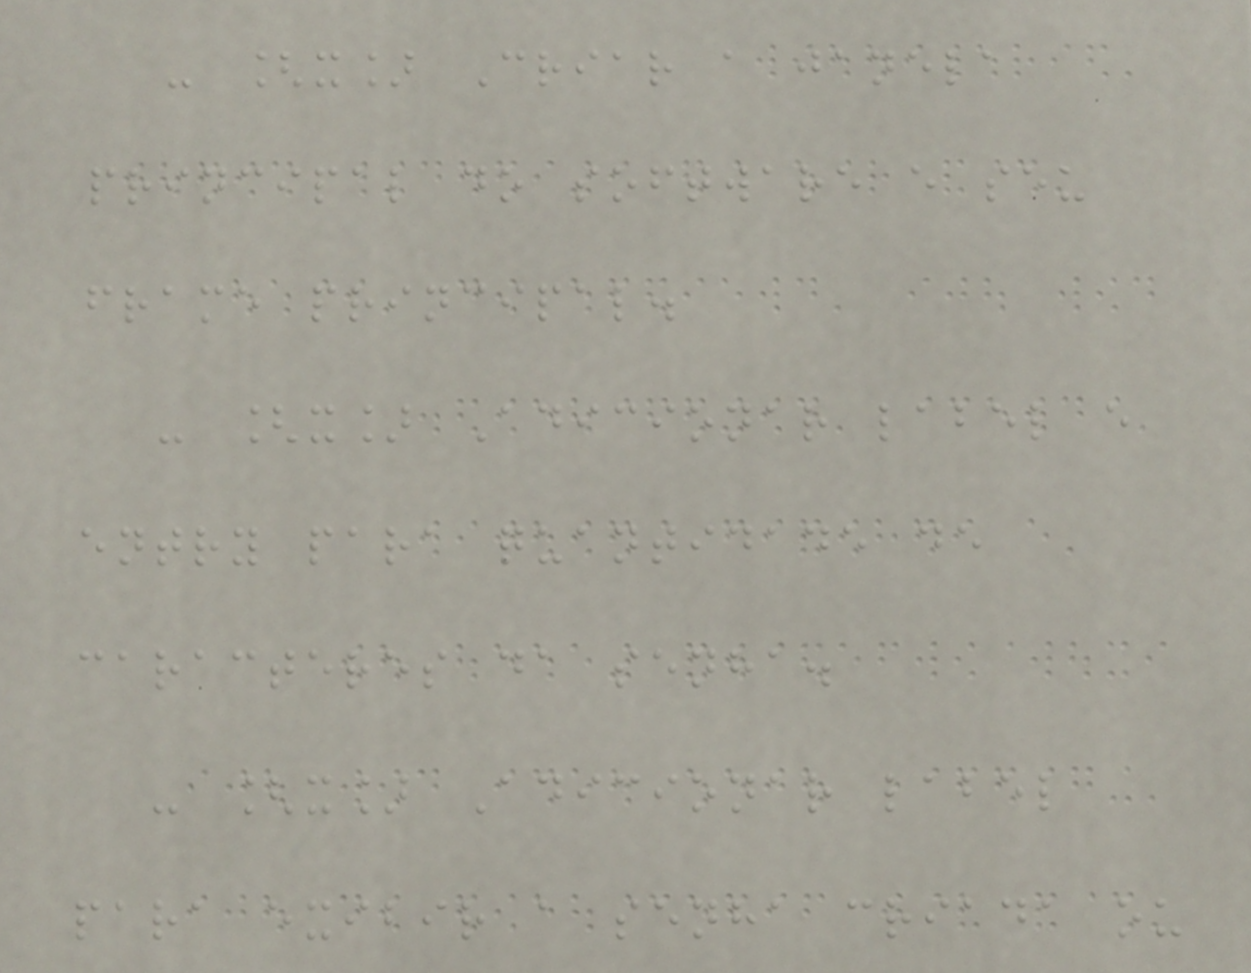- [x] Criar a janela
principal do software e seu
frame principal.
- [x] Adicionar label e
entry para quantidade de
caracteres da senha.
- [x] Adicionar label
para exibir a senha criada ou
